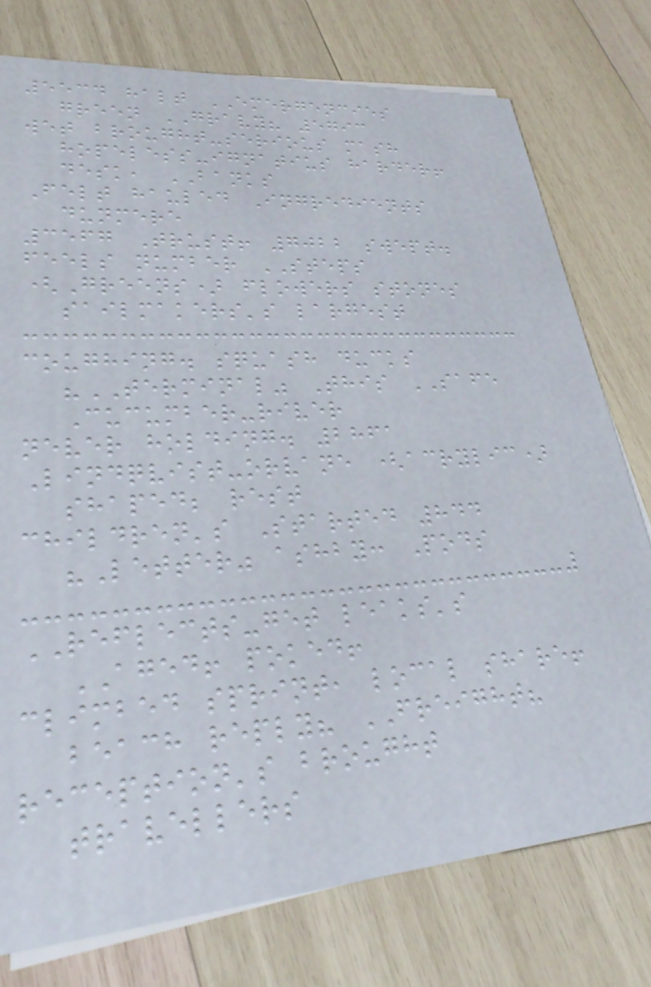5534 halt EMERGENCIES
green GRAVY? 5793
wet brought-serious mash
hopeless-ignatius harder!
desk, BANKS
Felt hauled Ingredients
dunmere
3567 Trust! 7022 swept.
feels number STEPS
(Greens) flowers stones
sailmakers's largest
coughing. squash ducks
"TERMINAL" This SAFE
Cucumber-river
never holding. 2861
Lindqvist-orvane (acrylic)
shaped; rest
children's Started 844
"Letter" ashby: Pods
REFLECTS-get leaks's
AGED! poked!
climbed sprint, local share!
beach reply? FREIGHT?
reception's brought
travellers
